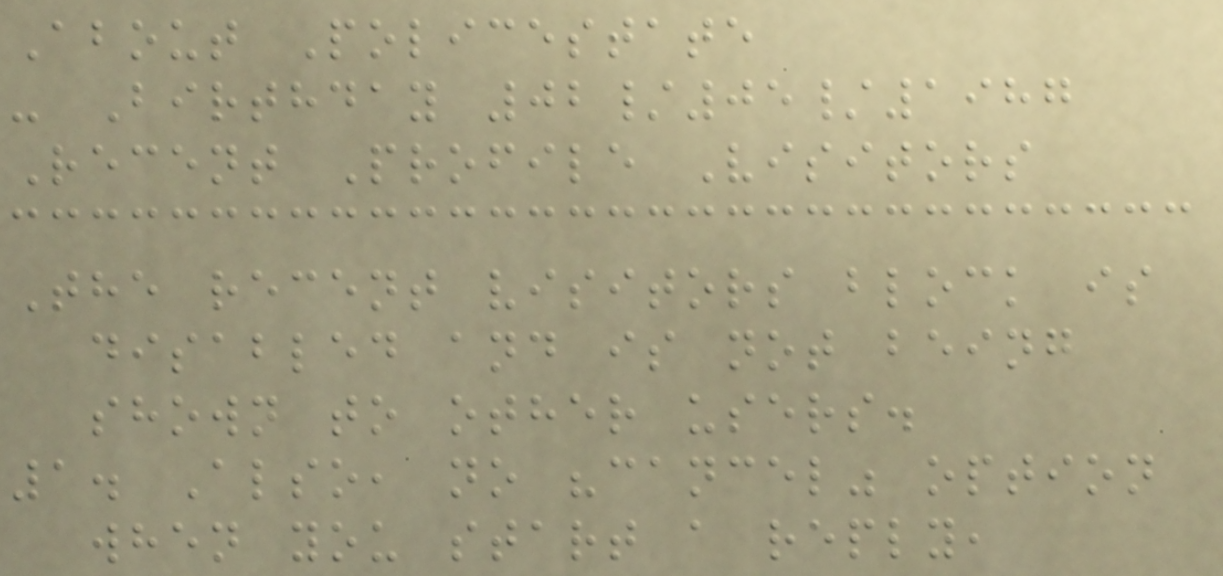About Policestate
- Birthday 02/05/1987
Recent Profile Visitors
The recent visitors block is
disabled and is not being
shown to other users.
1. Also, no "cancel" option
when you start a reply,
